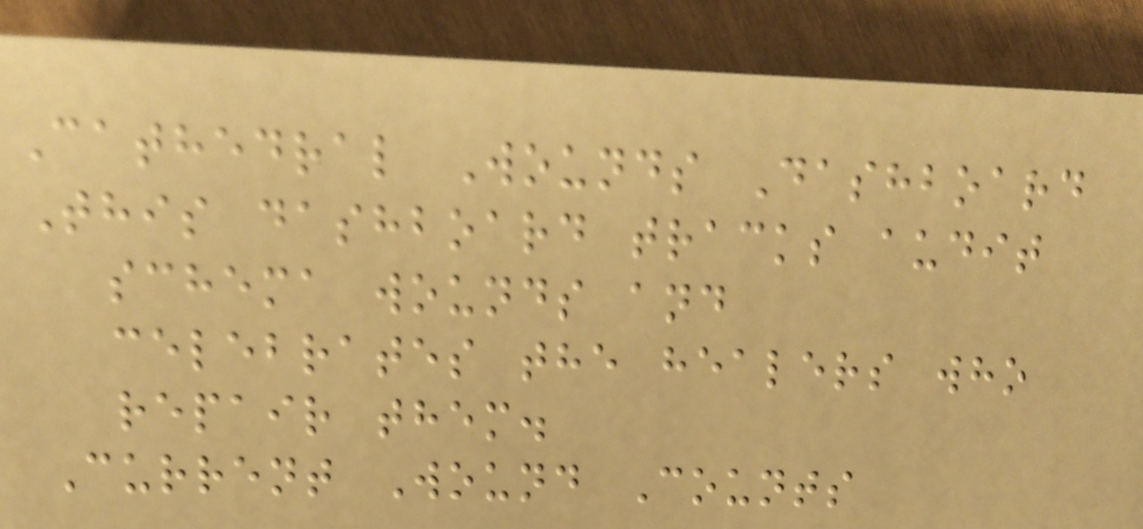Cathedral Wounds Dashboard
This dashboard tracks audit
schema wounds and
celebrates the healers who
repair them.
Current Wound Counts
